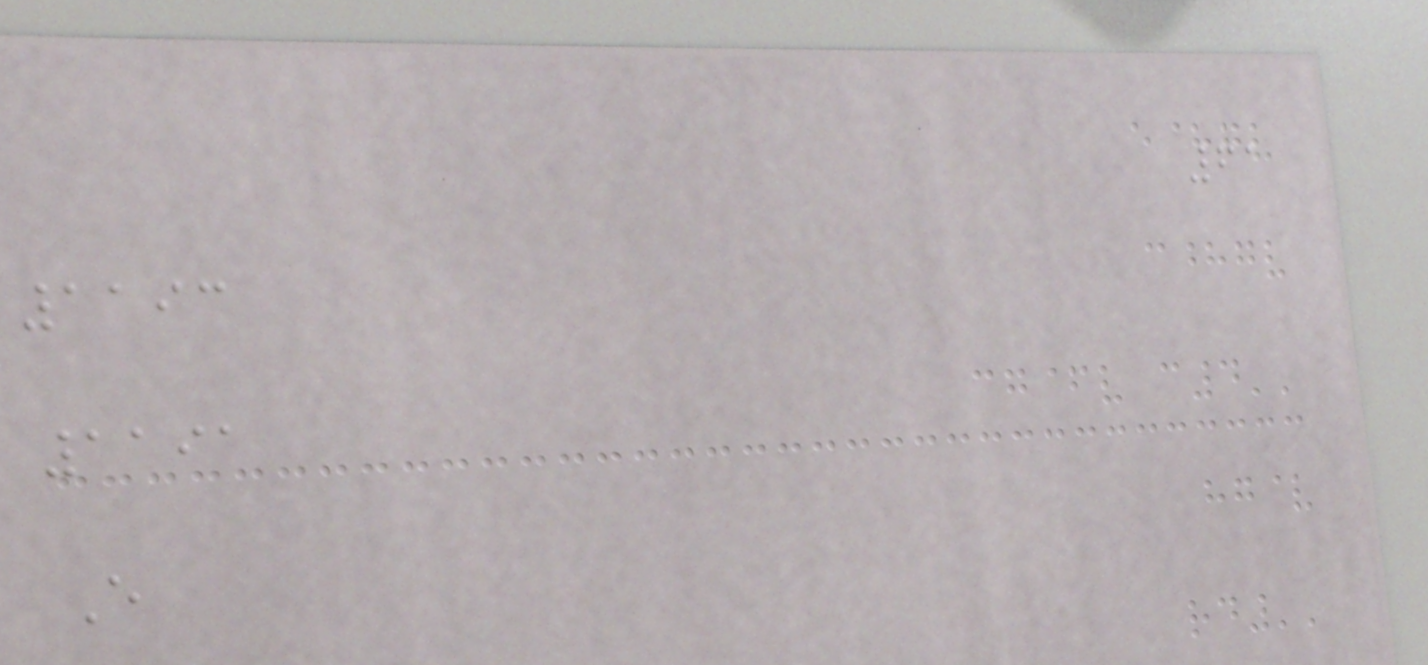61
1193
1191
E
